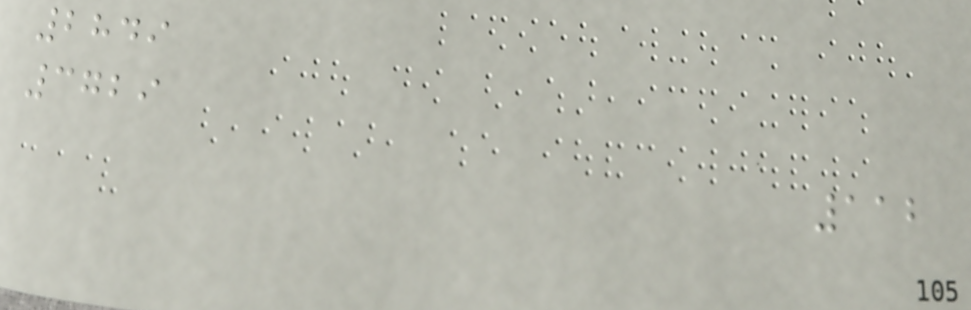2849
3729
112
